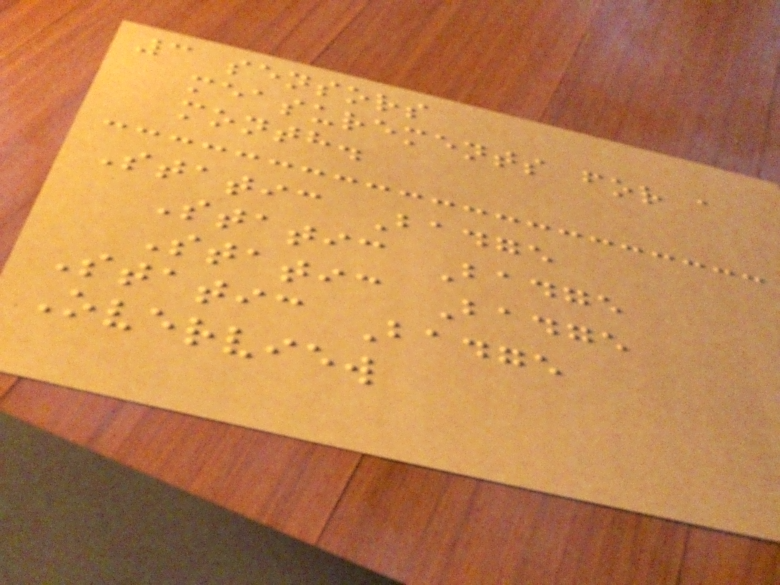3 sensors
measurements for a
month.
Static Badge
Static Badge
Static Badge
Static Badge
Overview
